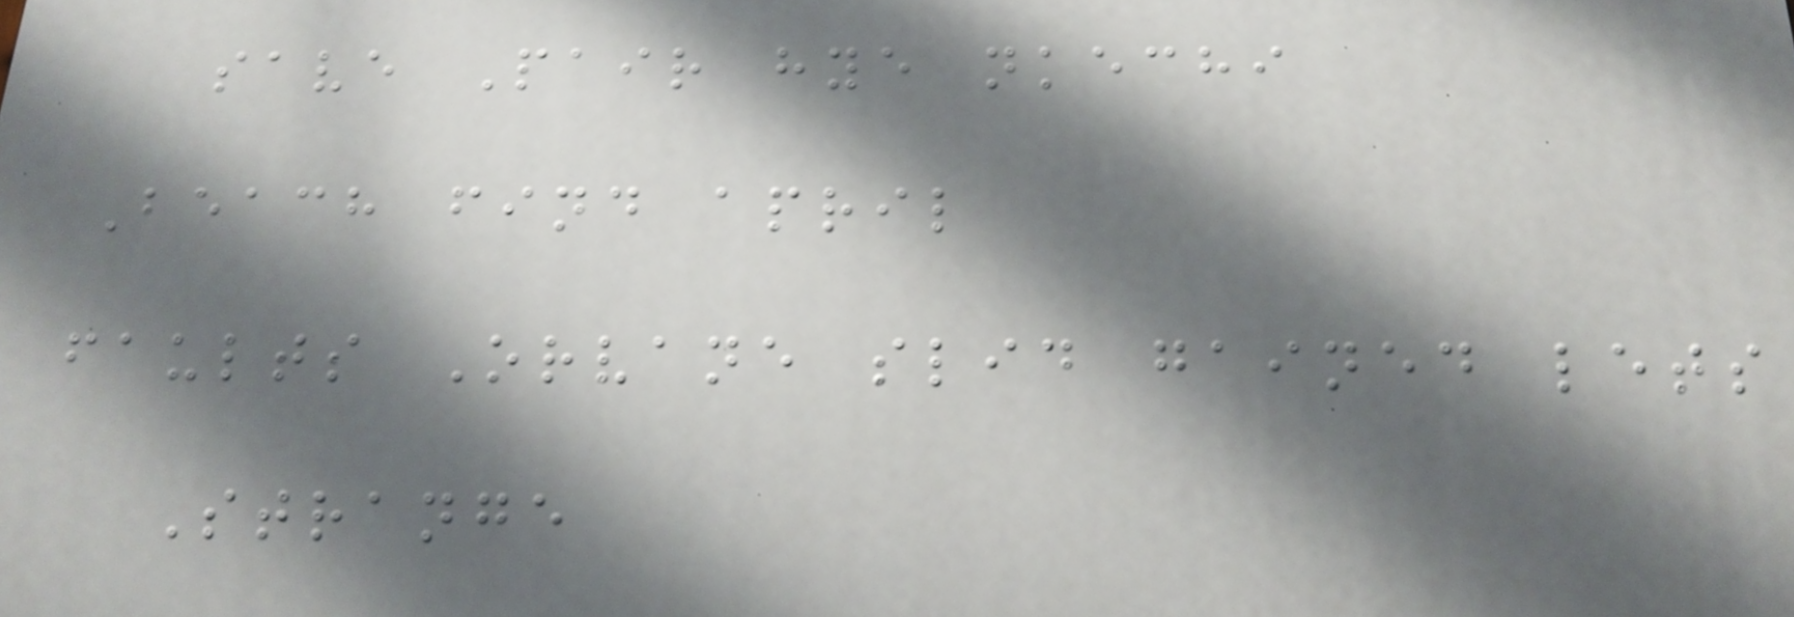save Pair hye nkechi
Beach find april
faults Orvane slid gained lets
Strange
